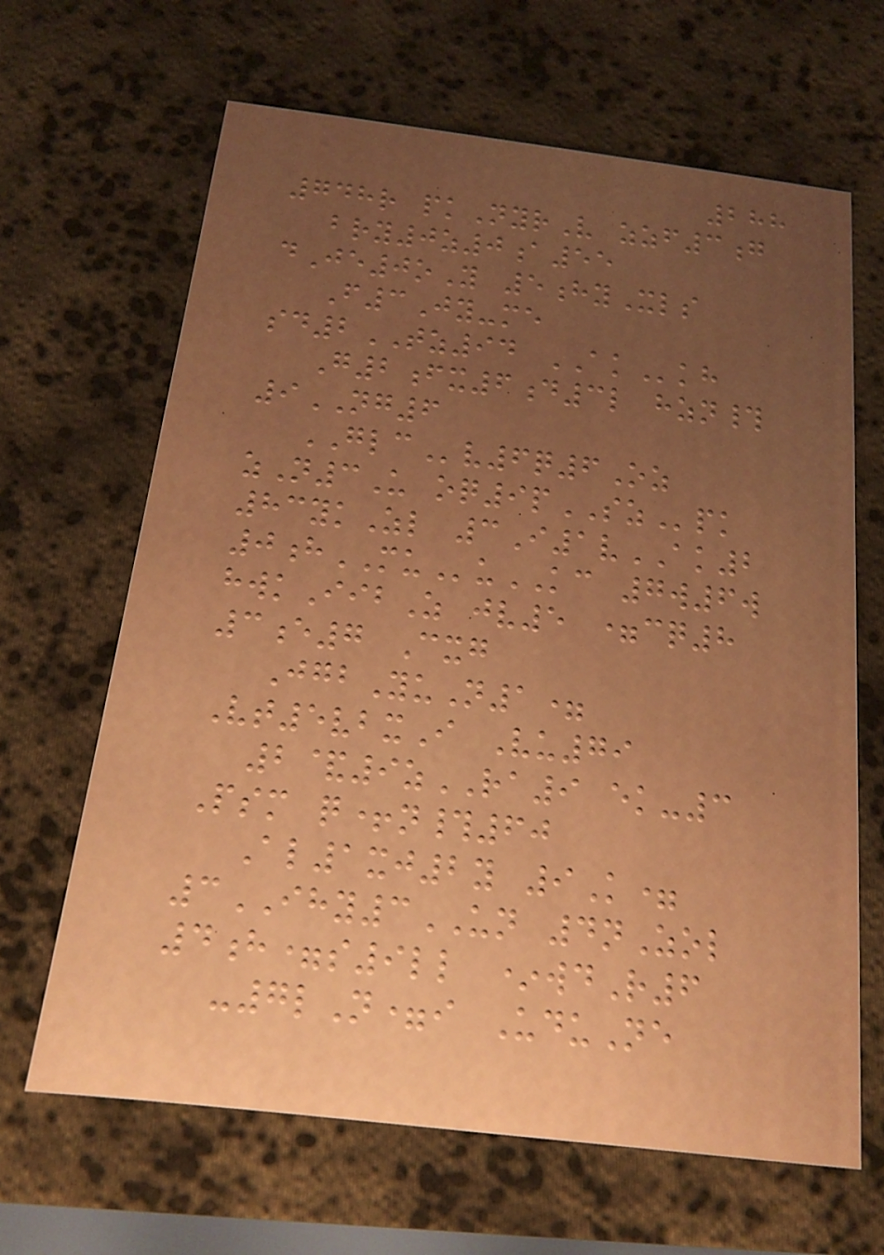288
748r pkNyrV zzf3g
bry0z0a55
dJe0oY 5hyXls
F3Jy-me
sd2TZ94 AKkh
G2fx6d3l hzn#
9NG6
GLCv6q6Oz
zN3U oq9pSZpk
83ykZl 3I1vAK2
0hMUuKC 7w6w
hwkIibZ jv5 =cq8
3e7 Cxg
JgbYuN1=
Vt5vbxI Vu79
2&9zRA9 ek-3
Psm q+n#60
Al1xj2y 9K=
3IHY3UN 4nZol
4h=s9ll *wdR6
-7lN=i UduNe
